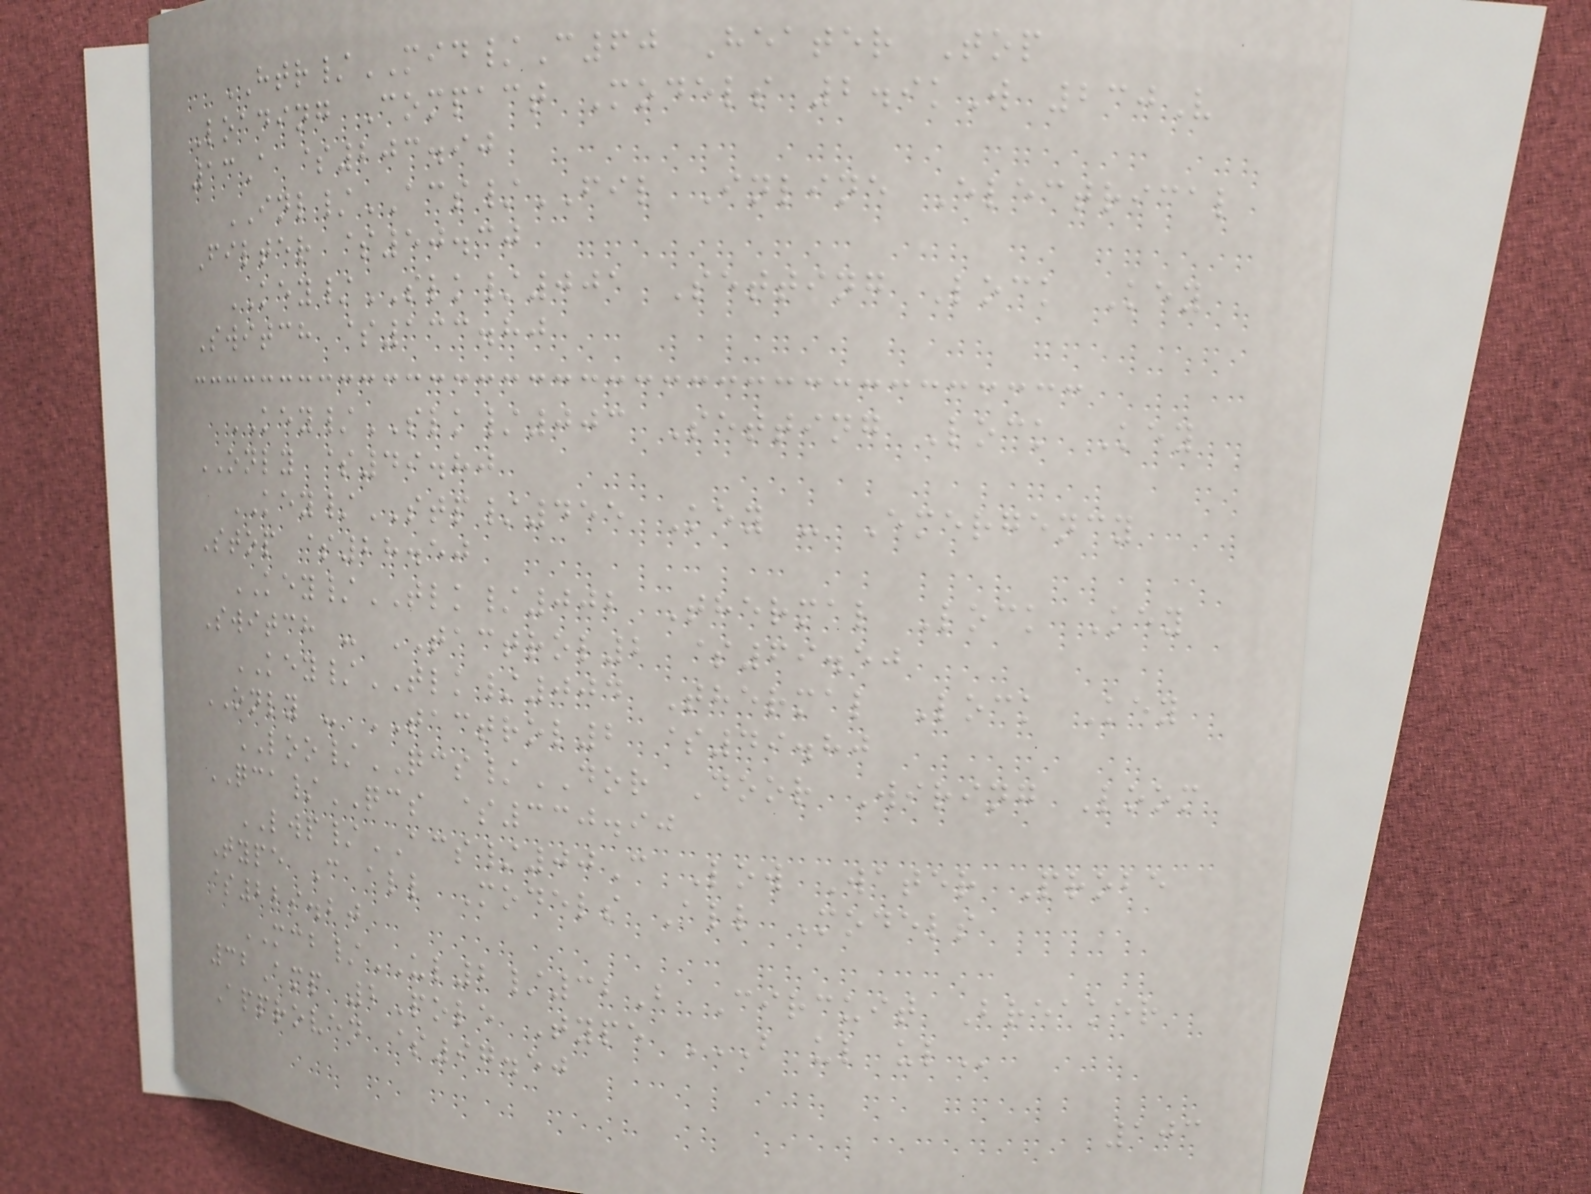HTR/MID/C60 Heater Top
Loading Compact Models 2.9kW 230V
13A $203.90
INL/ACS/FIL Inline Electrical
Filter $50.30
KEY/SLK/001 Setting Lock Key
Switch $133.80
KEY/SLK/003 Setting Lock Key
ONLY $49.80
KEY/STP/455 Key - Emergency
Stop $28.50
KEY/TLK/002 Thermal Lock Key
Switch - TACTROL2 $69.50
KEY/TLK/004 Thermal Lock Key
ONLY - TACTROL2 $49.80
LOO/QCS/DOR Door Wiring Loom
QCA/QCS $330.90
LWP/ACS/00C Low Water Probe
Type C all Models All Models
$229.20
MCB/UL2/32B Circuit Breaker
32Amp 2Pole Type B UL UL
Approved $97.50
103
